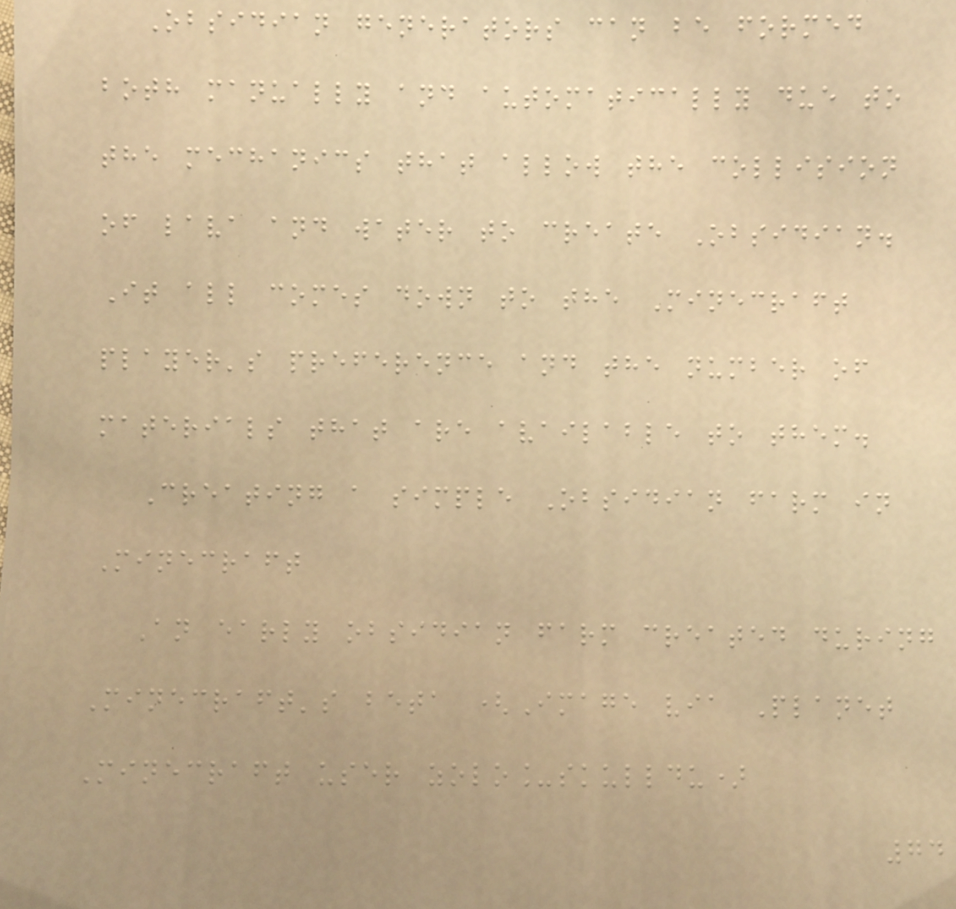Obsidian generators can be formed
both manually and automatically due to
the mechanics that allow the collision
of lava and water to create Obsidian.
It all comes down to the Minecraft
player's preference and the number of
materials that are available to them.
Creating a simple Obsidian farm in
Minecraft
An early obsidian farm created during
Minecraft's beta (Image via Planet
Minecraft user zolo_skulldu)
74
